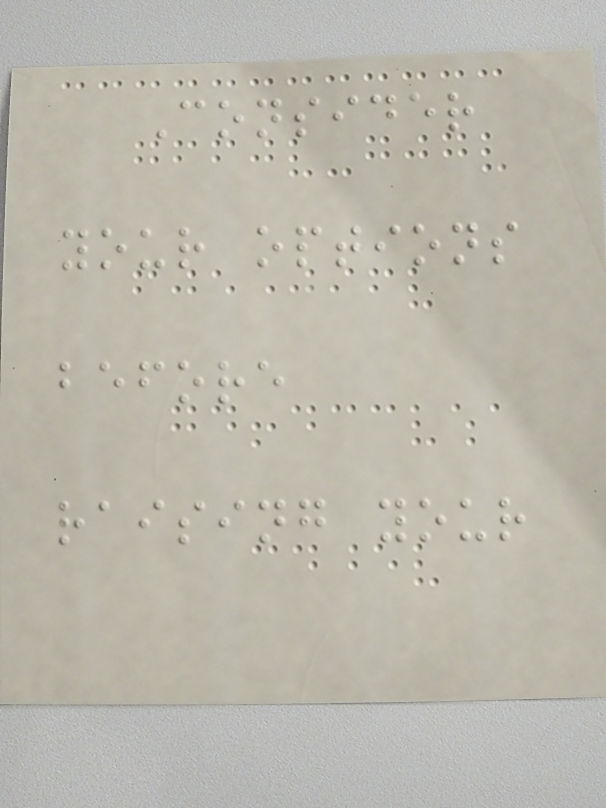Consider
your options
before
raising your
